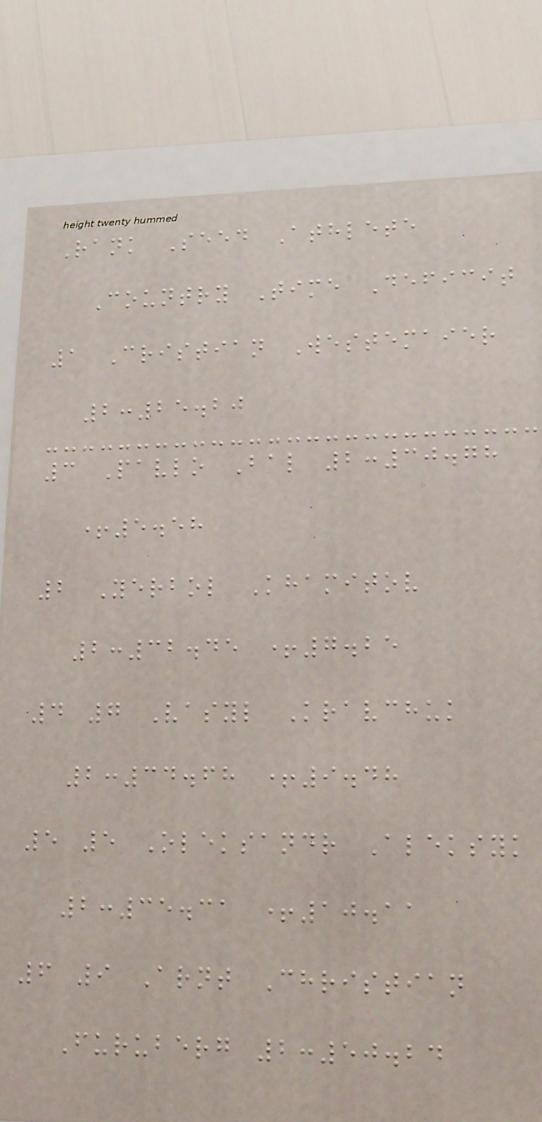Rank Seed Athlete
Country Time Deficit
1 Cristian Westemaier
2:25.20
3 Pavlo Bal 2:30.78
+5.58
2 Yerbol Khamitov
2:32.45 +7.25
4 7 Vasyl Kravchuk
2:34.68 +9.48
5 5 Oleksandr Aleksyk
2:35.31 +10.11
6 9 Arnt Christian
Furuberg 2:50.24
